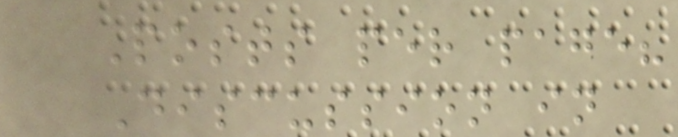Posts per page?
Discussion in
